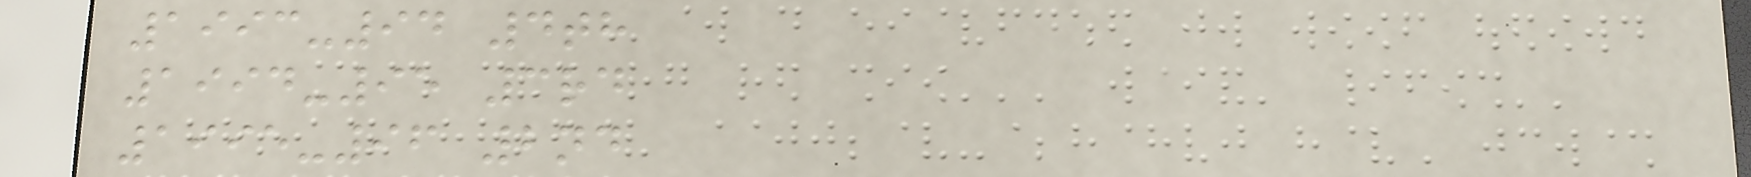1993-94 4th
1994-95 3rd
1995-96 2nd
